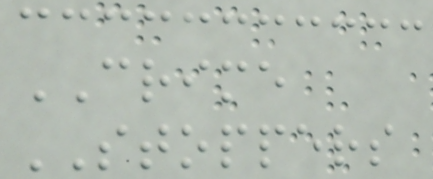CRIME
STOPPERS
